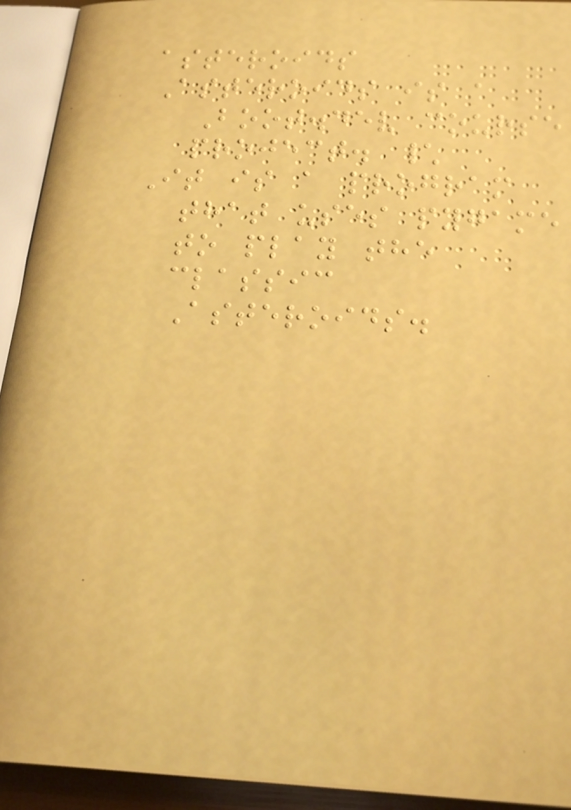asteroids
Asteroids is a
Boot.dev course
project. \
It is a program
that uses pygame
to play the
classic
Asteroids.
